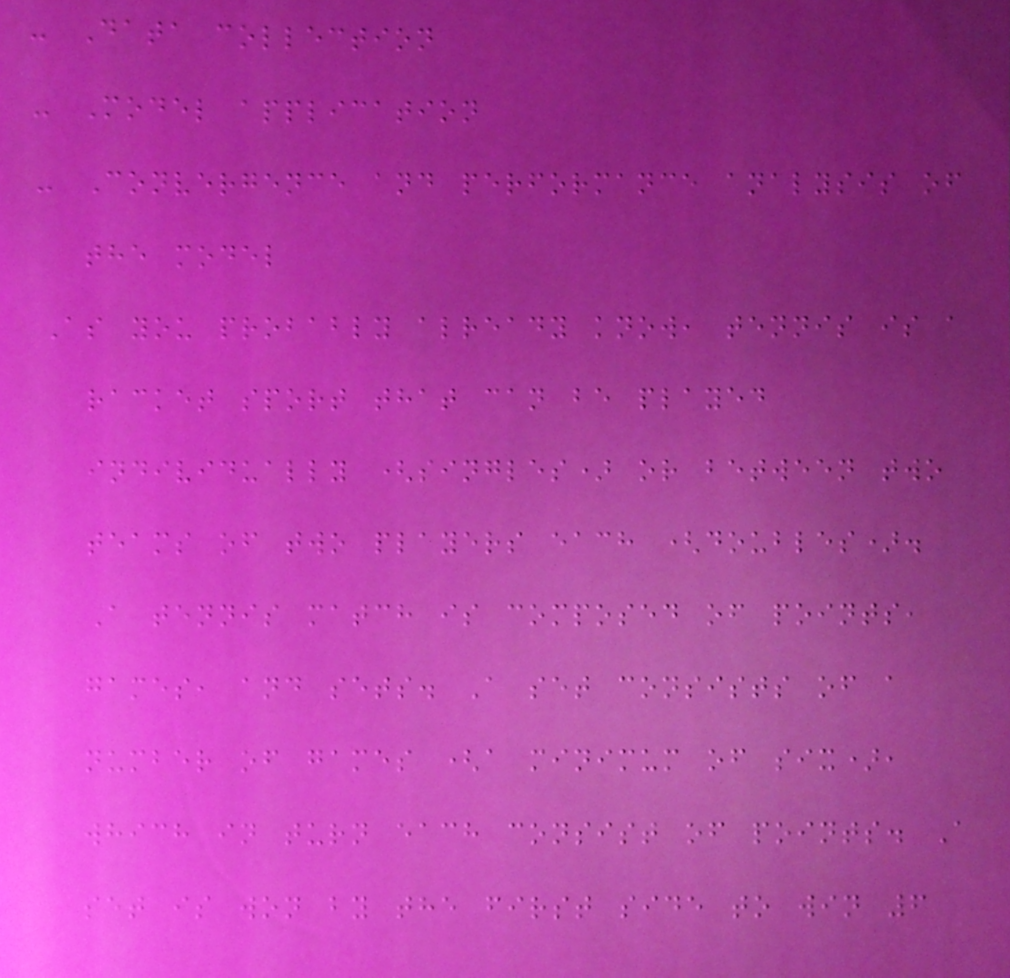- Data collection
- Model application
- Convergence and performance analysis of
the model
As you probably already know, tennis is a
racket sport that can be played
individually (singles) or between two
teams of two players each (doubles).
A tennis match is composed of points,
games, and sets. A set consists of a
number of games (a minimum of six),
which in turn each consist of points. A
set is won by the first side to win 6
